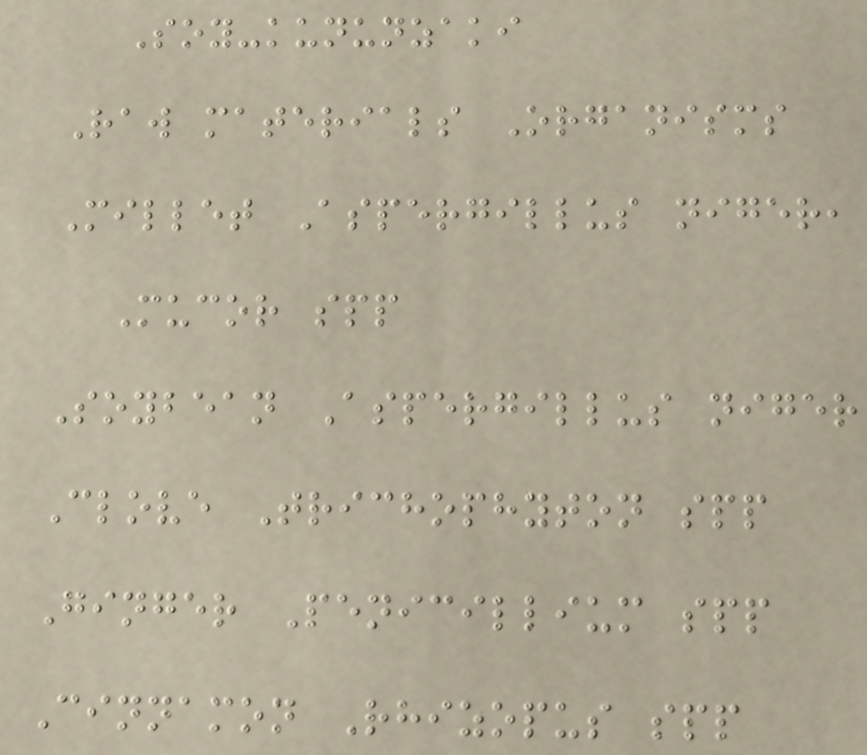Soy-kununzaki
Raw materials Organisms
Millet Aspergillus niger,
Mucor spp
Soybean Aspergillus niger
Clove Trichophyton spp
Ginger Penicillium spp
Cinnamon Rhizopus spp
